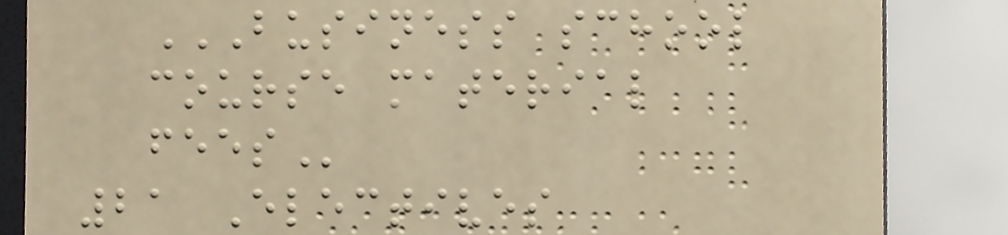BUSINESS SCHOOL
COURSE MATERIAL
FEES
21 Electives
